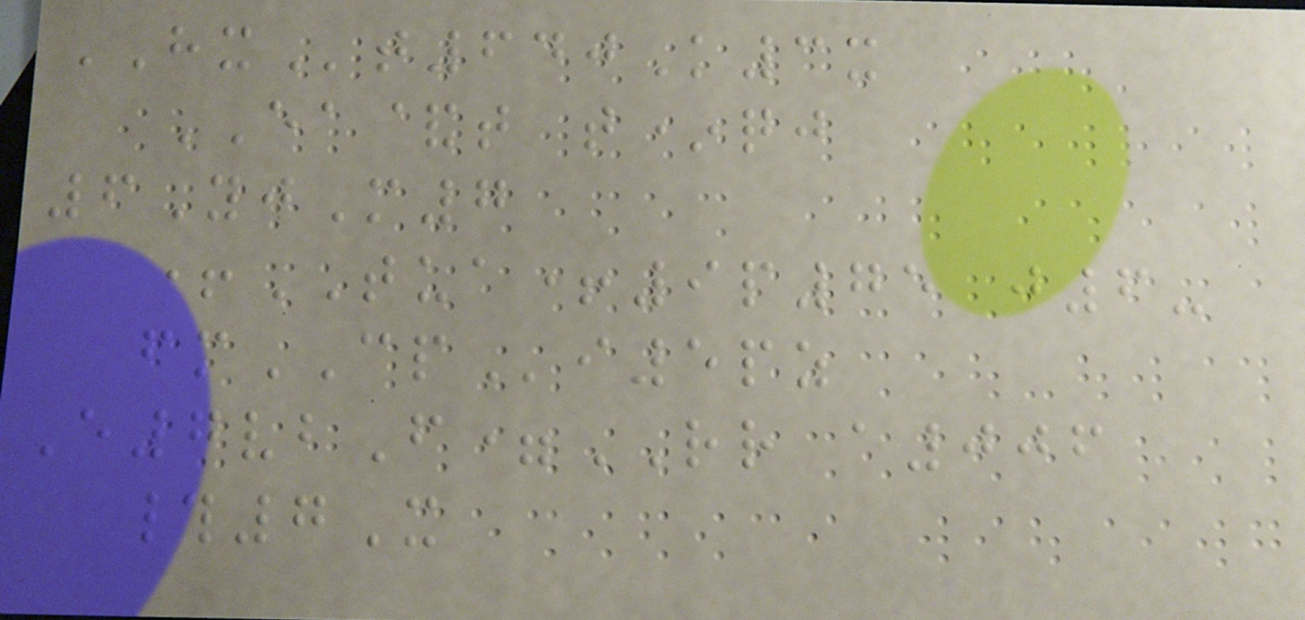HXt640K3x
EA&t t*qj
6YjM7
+TUA+9p75 j6-
fmCPi5pz
E7vbF=RR a006
#7X
